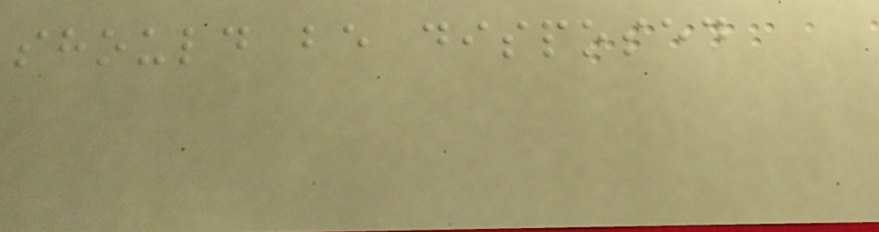should be disposed
